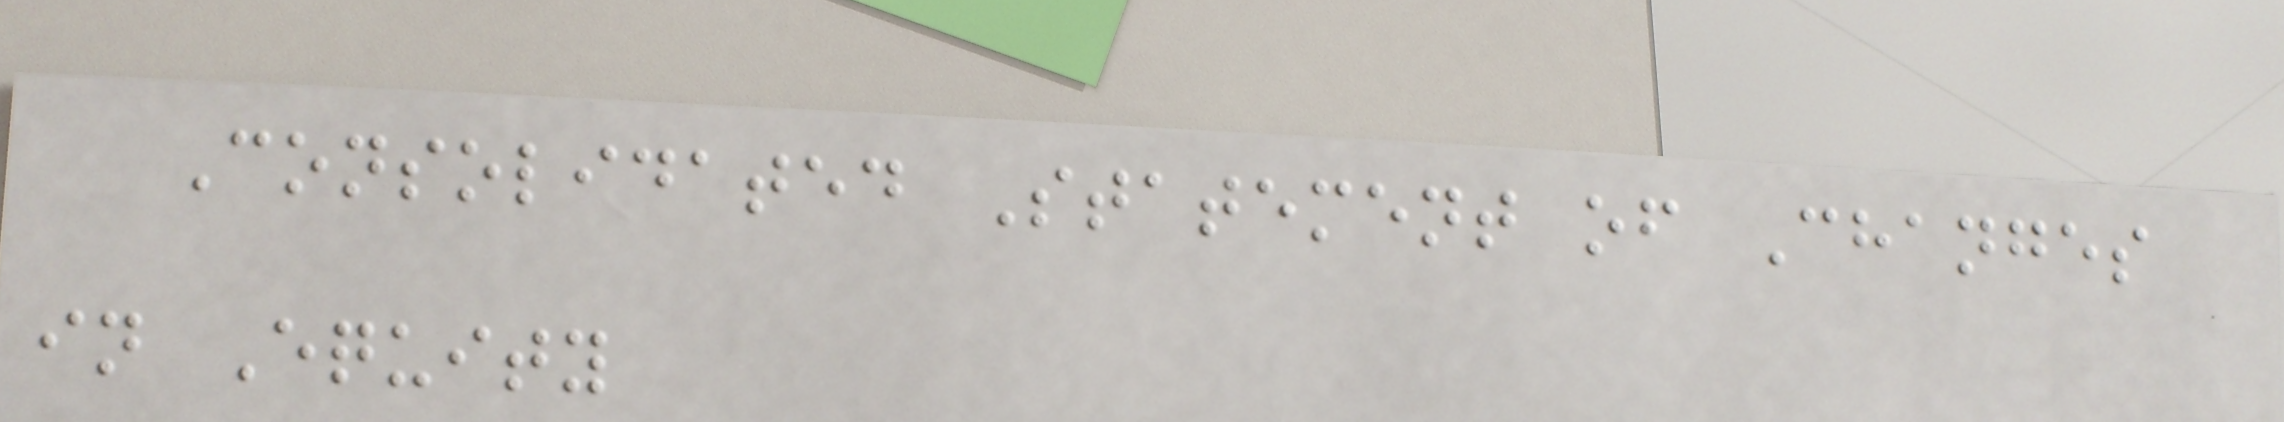Consolidated Statement of Changes
in Equity
